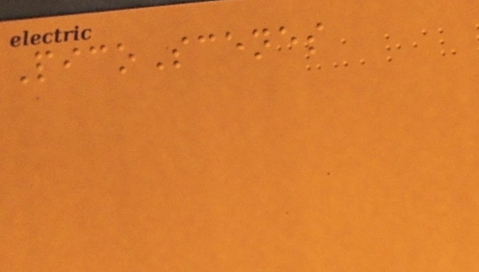PicoScenes
